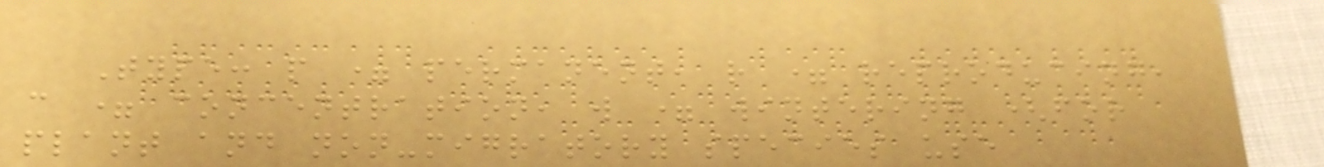Type: p = permanent, r = reproducing,
c = concentration, w = wintering (for
plant and non-migratory species use
